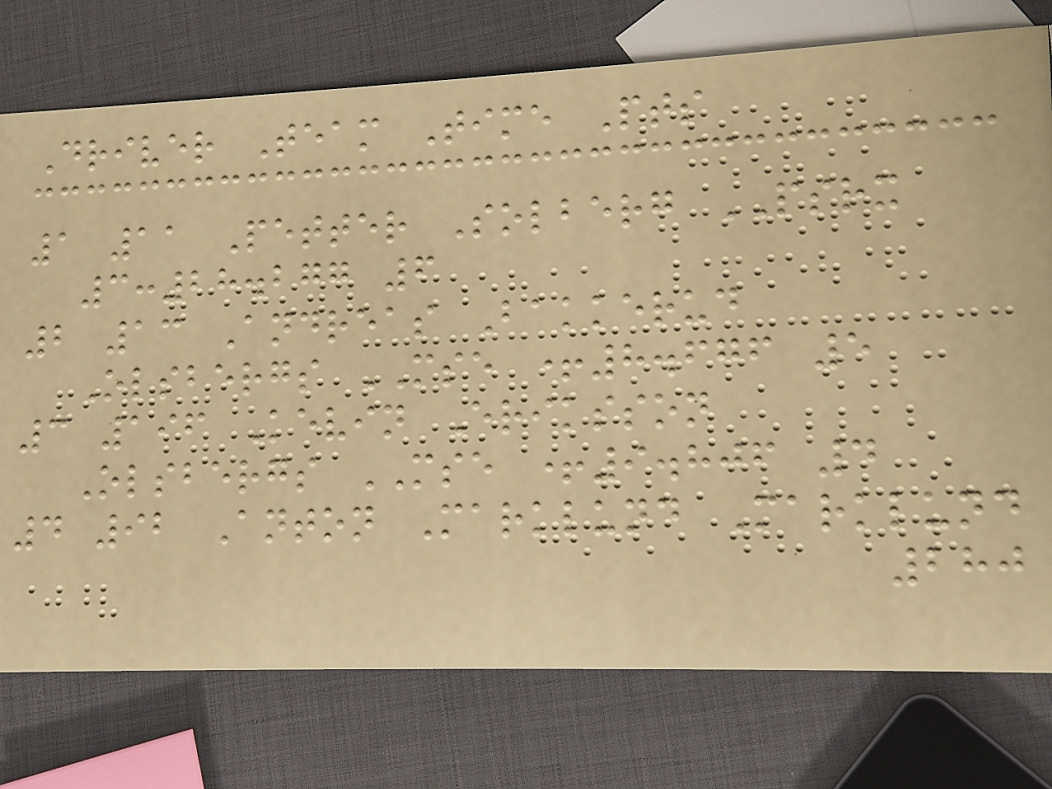Driver Team Time Pts
1 11 Petter Solberg PSRX
3:28.277 6
2 13 Andreas Bakkerud
Olsbergs MSE +8.676 5
3 196 Kevin Eriksson
Olsbergs MSE +9.806 4
4 92 Anton Marklund Marklund
280
